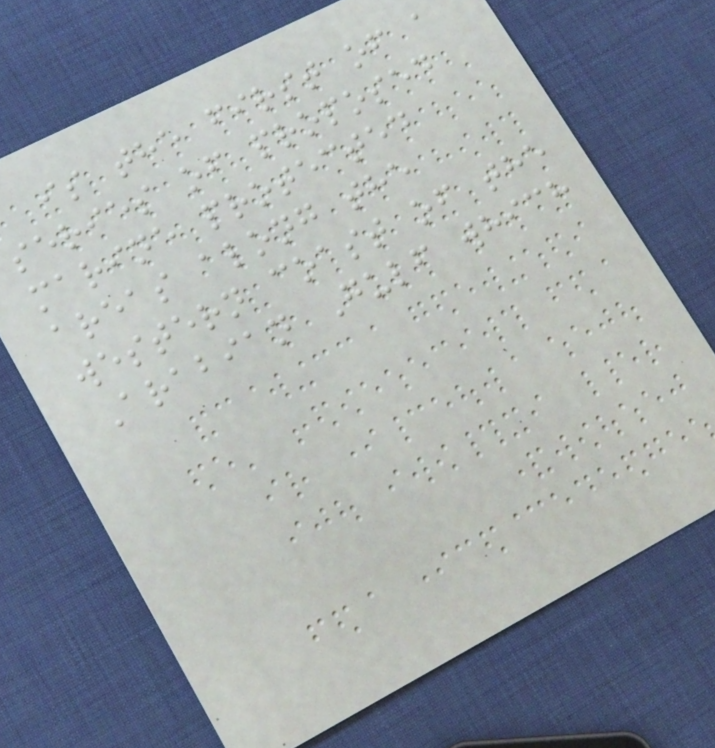is the first of a
series of proposed
marine protected
areas along the
western coast of the
Arabian Gulf which
